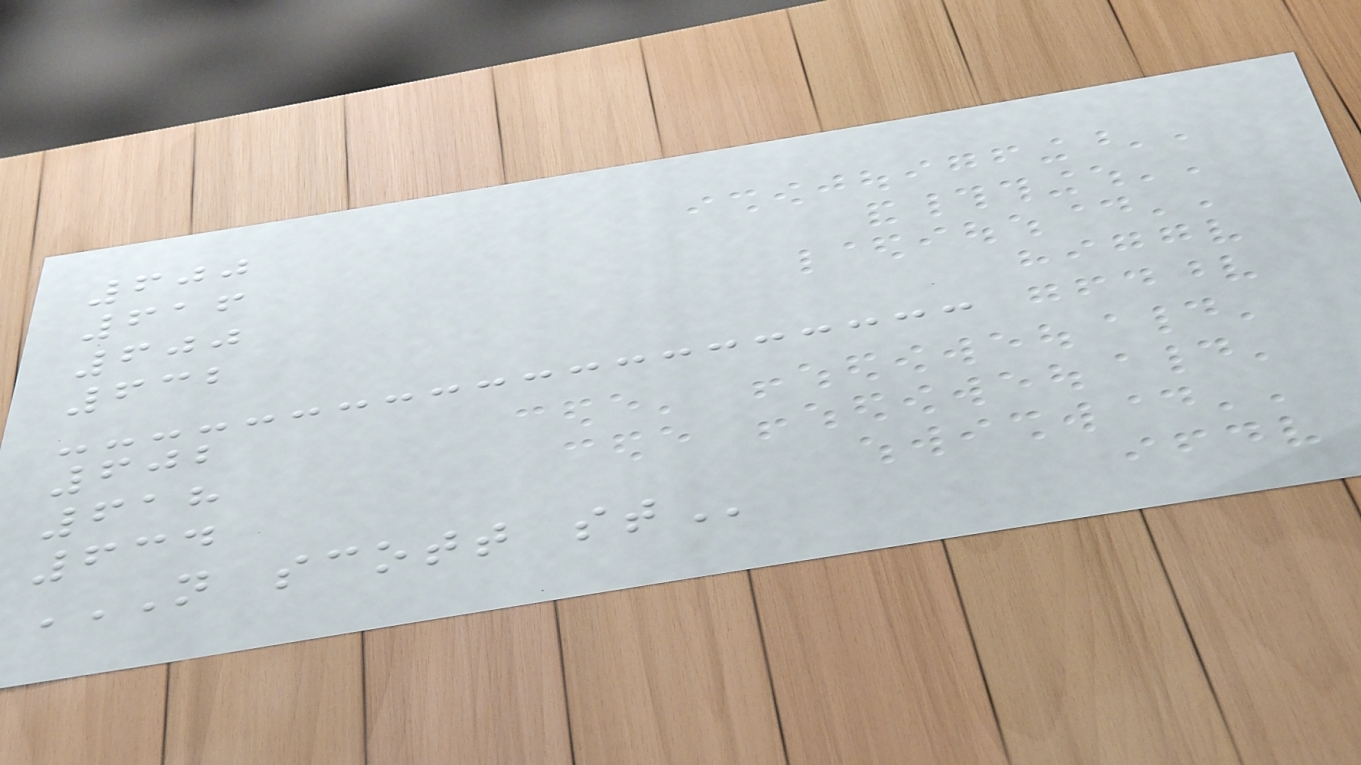600
616
600
632
602
618
634
N SCOTT ST
